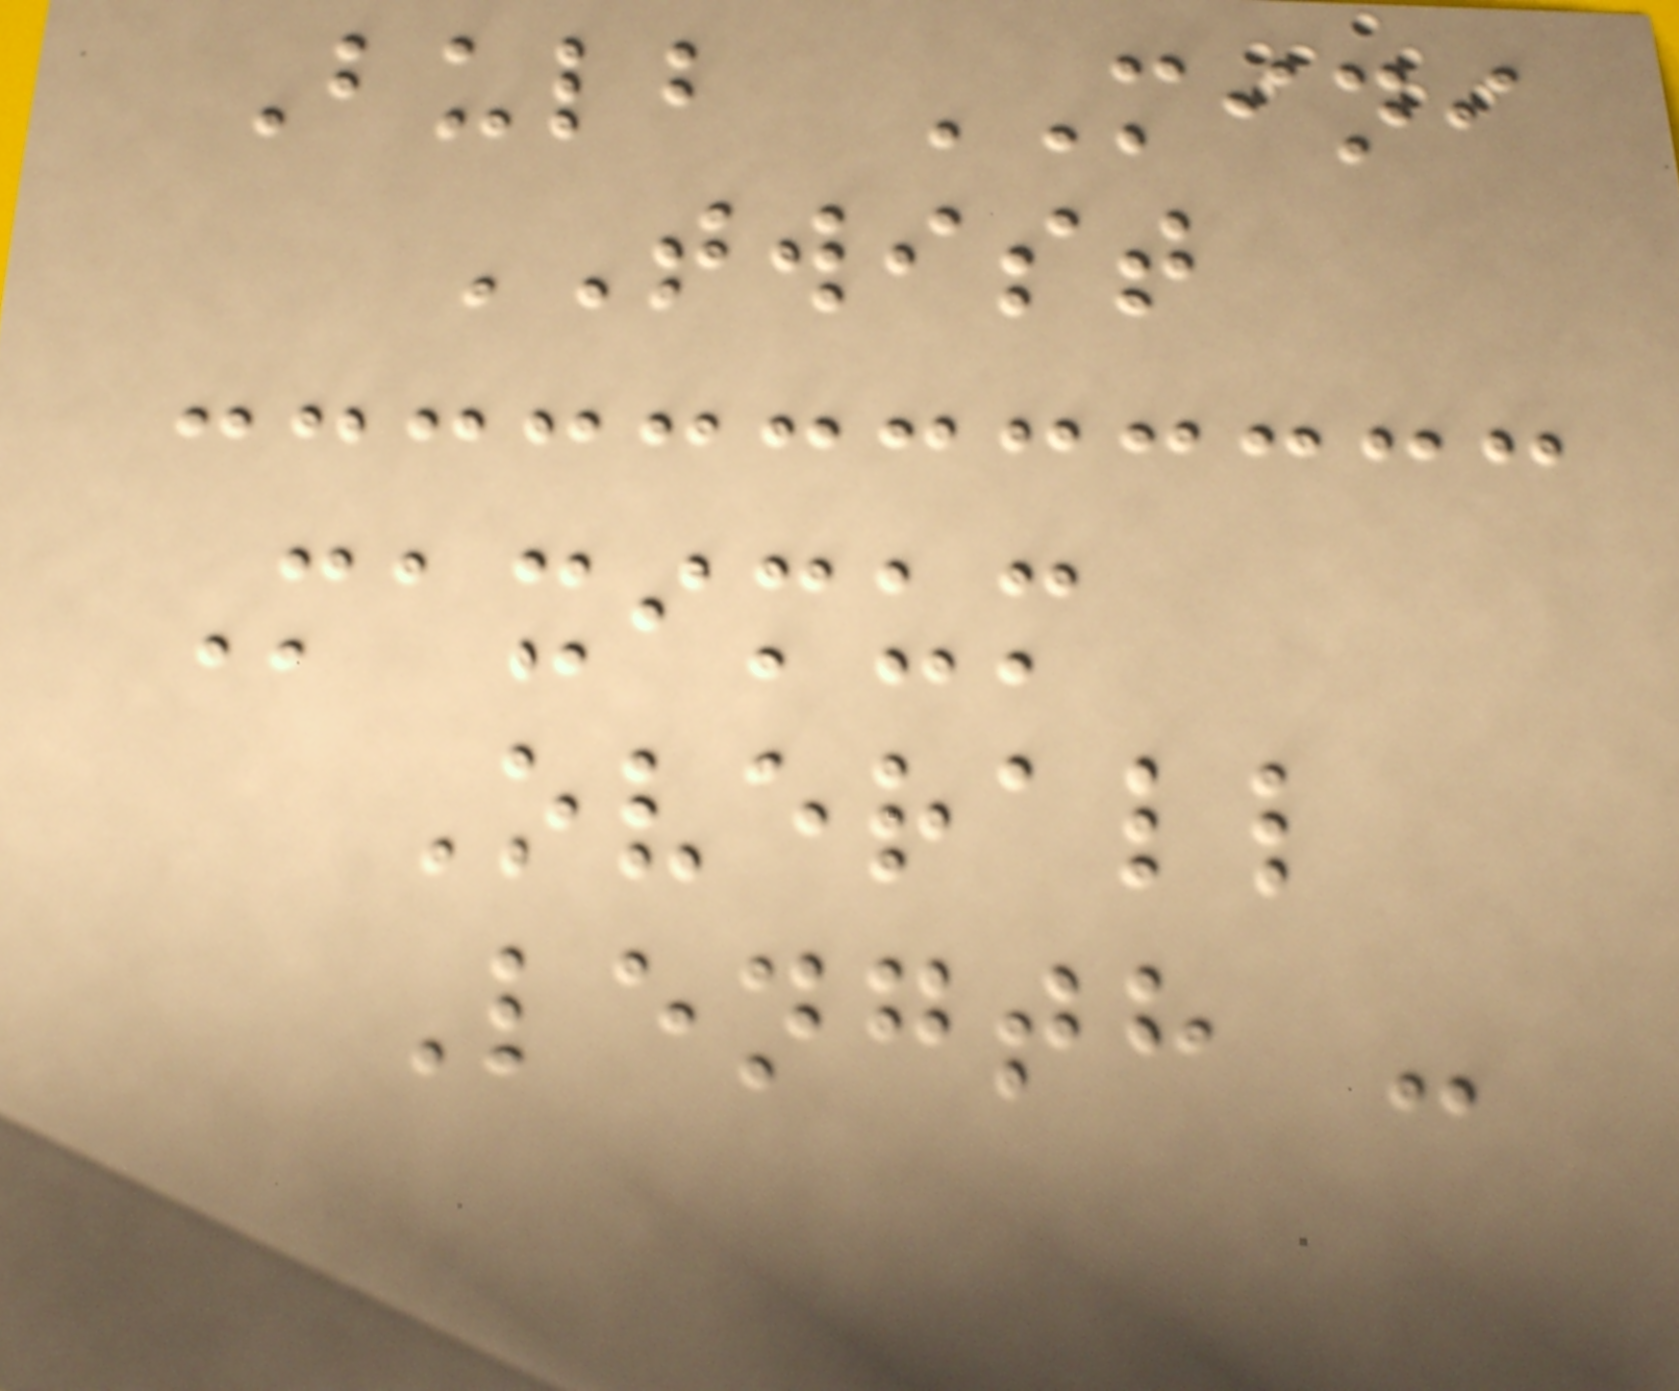Bulb MINI
TWIST
Maximum
Overall
Length -
